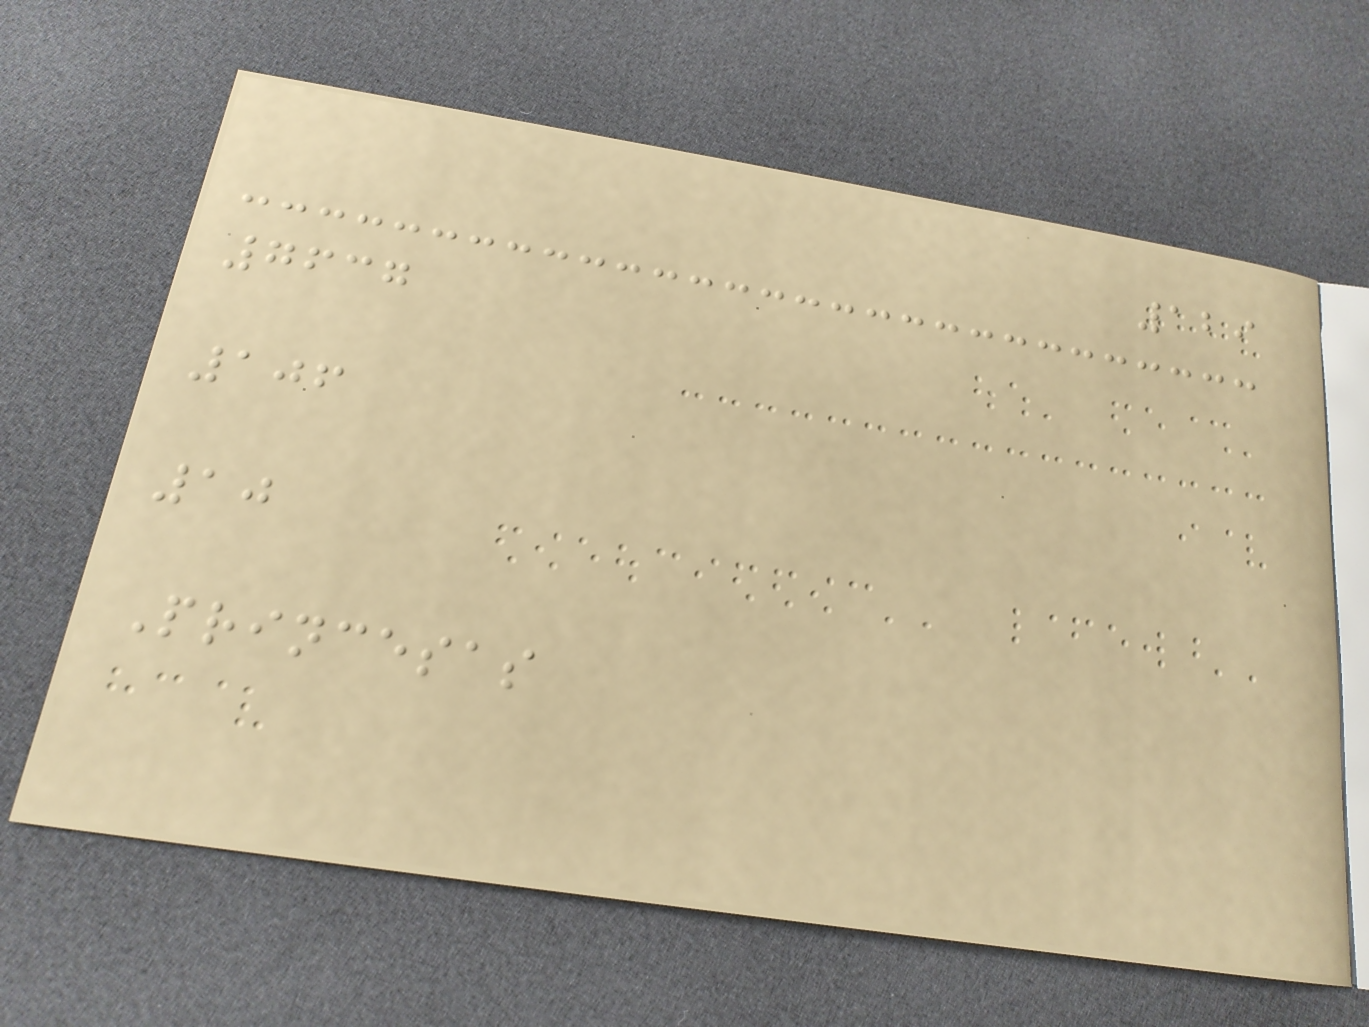129
7637
106
10
Princesas
